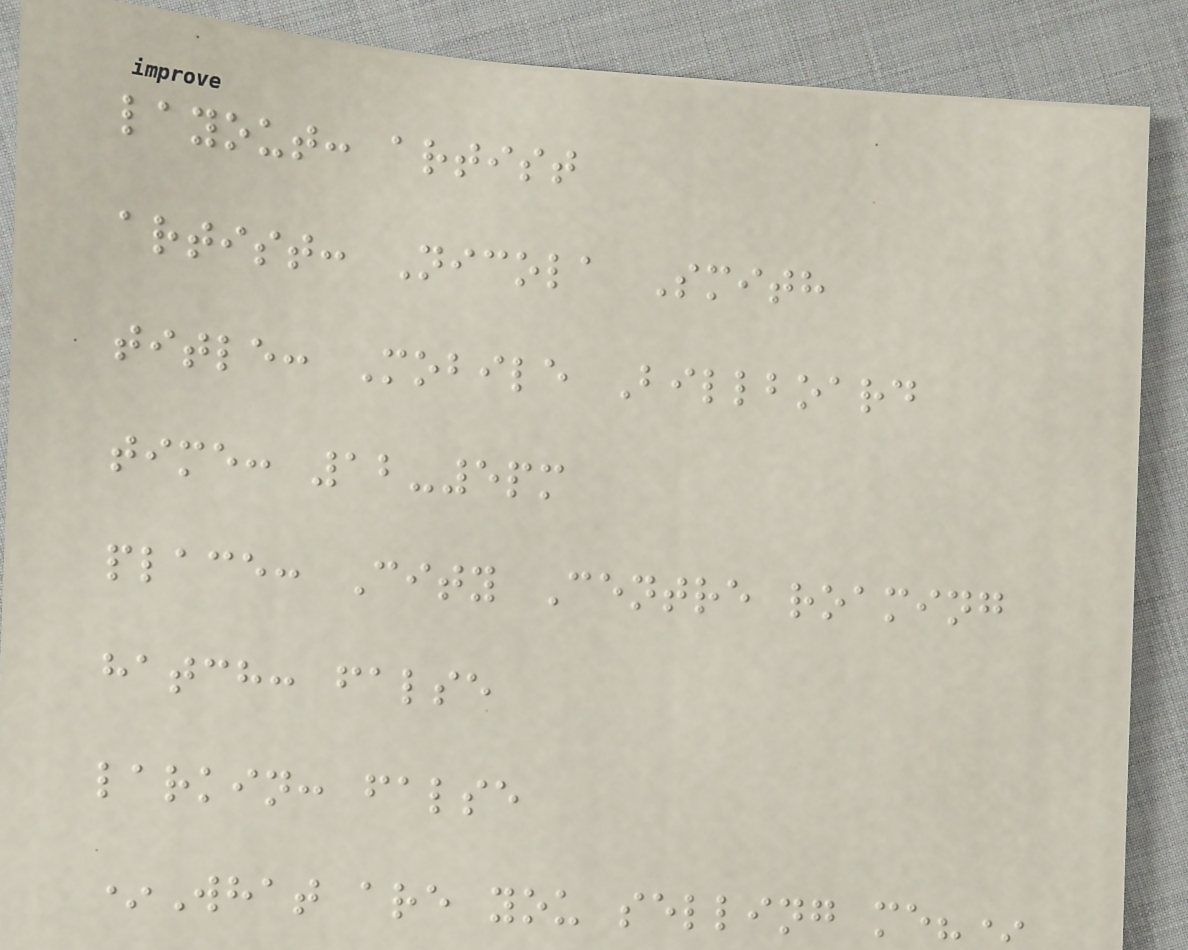layout: artist
artist: Nicola Smith
title: Mobile Billboard
time: 12-5pm
place: City Centre roaming
hatch: false
larkin: false
*What are you selling me?*
